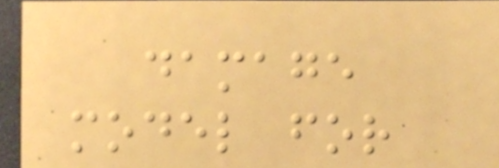damage
model for
